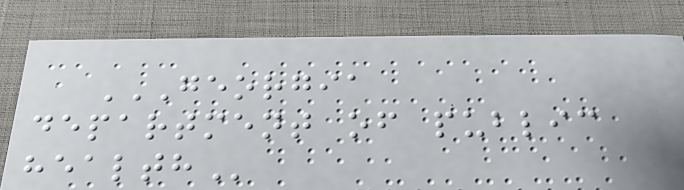GEORGIA
DEPARTMENT OF PUBLIC
HEALTH
